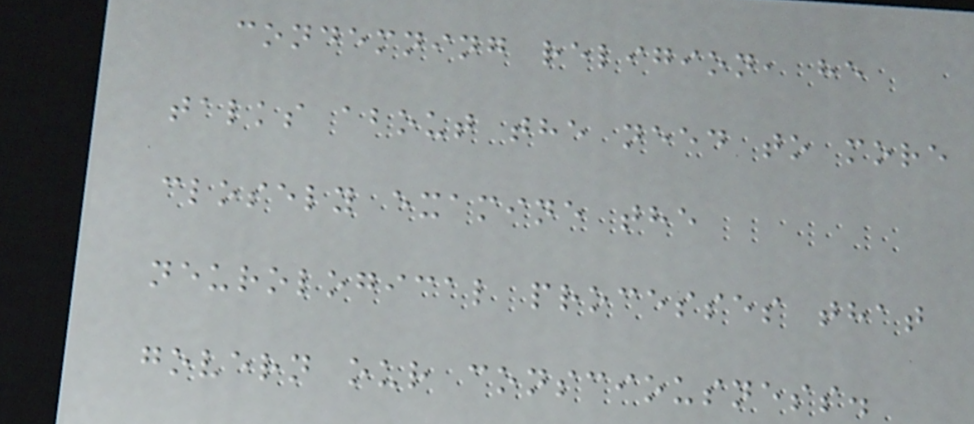condemning religion, he
talks about the need to more
closely examine the
neurological processes that
govern our consciousness.
